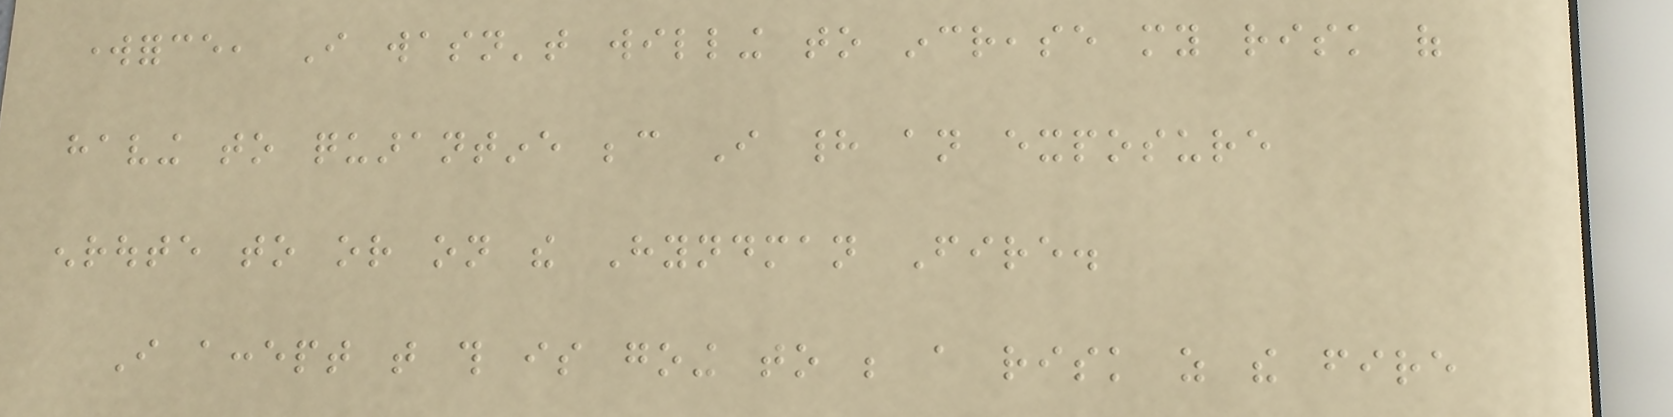workforce, I wasn't willing to increase my risk of
having to quarantine because I had an exposure
enroute to or on the Hyndman Fire.
I accept that this is going to be a risk as the fire
